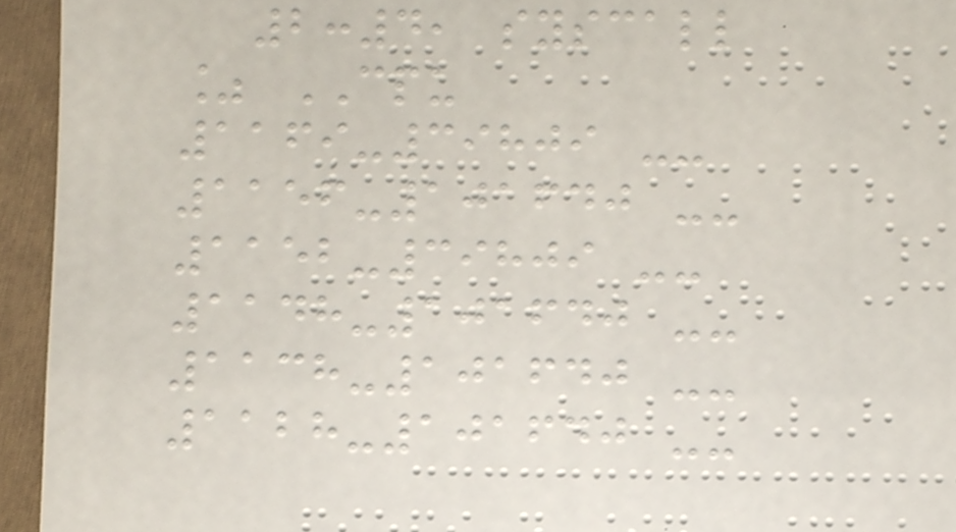2:4, syscall
% CPU
1169-39809 --
1156-101640 --
1152-39809 --
1148-101640 --
1138-101640 --
1128-101640 --
